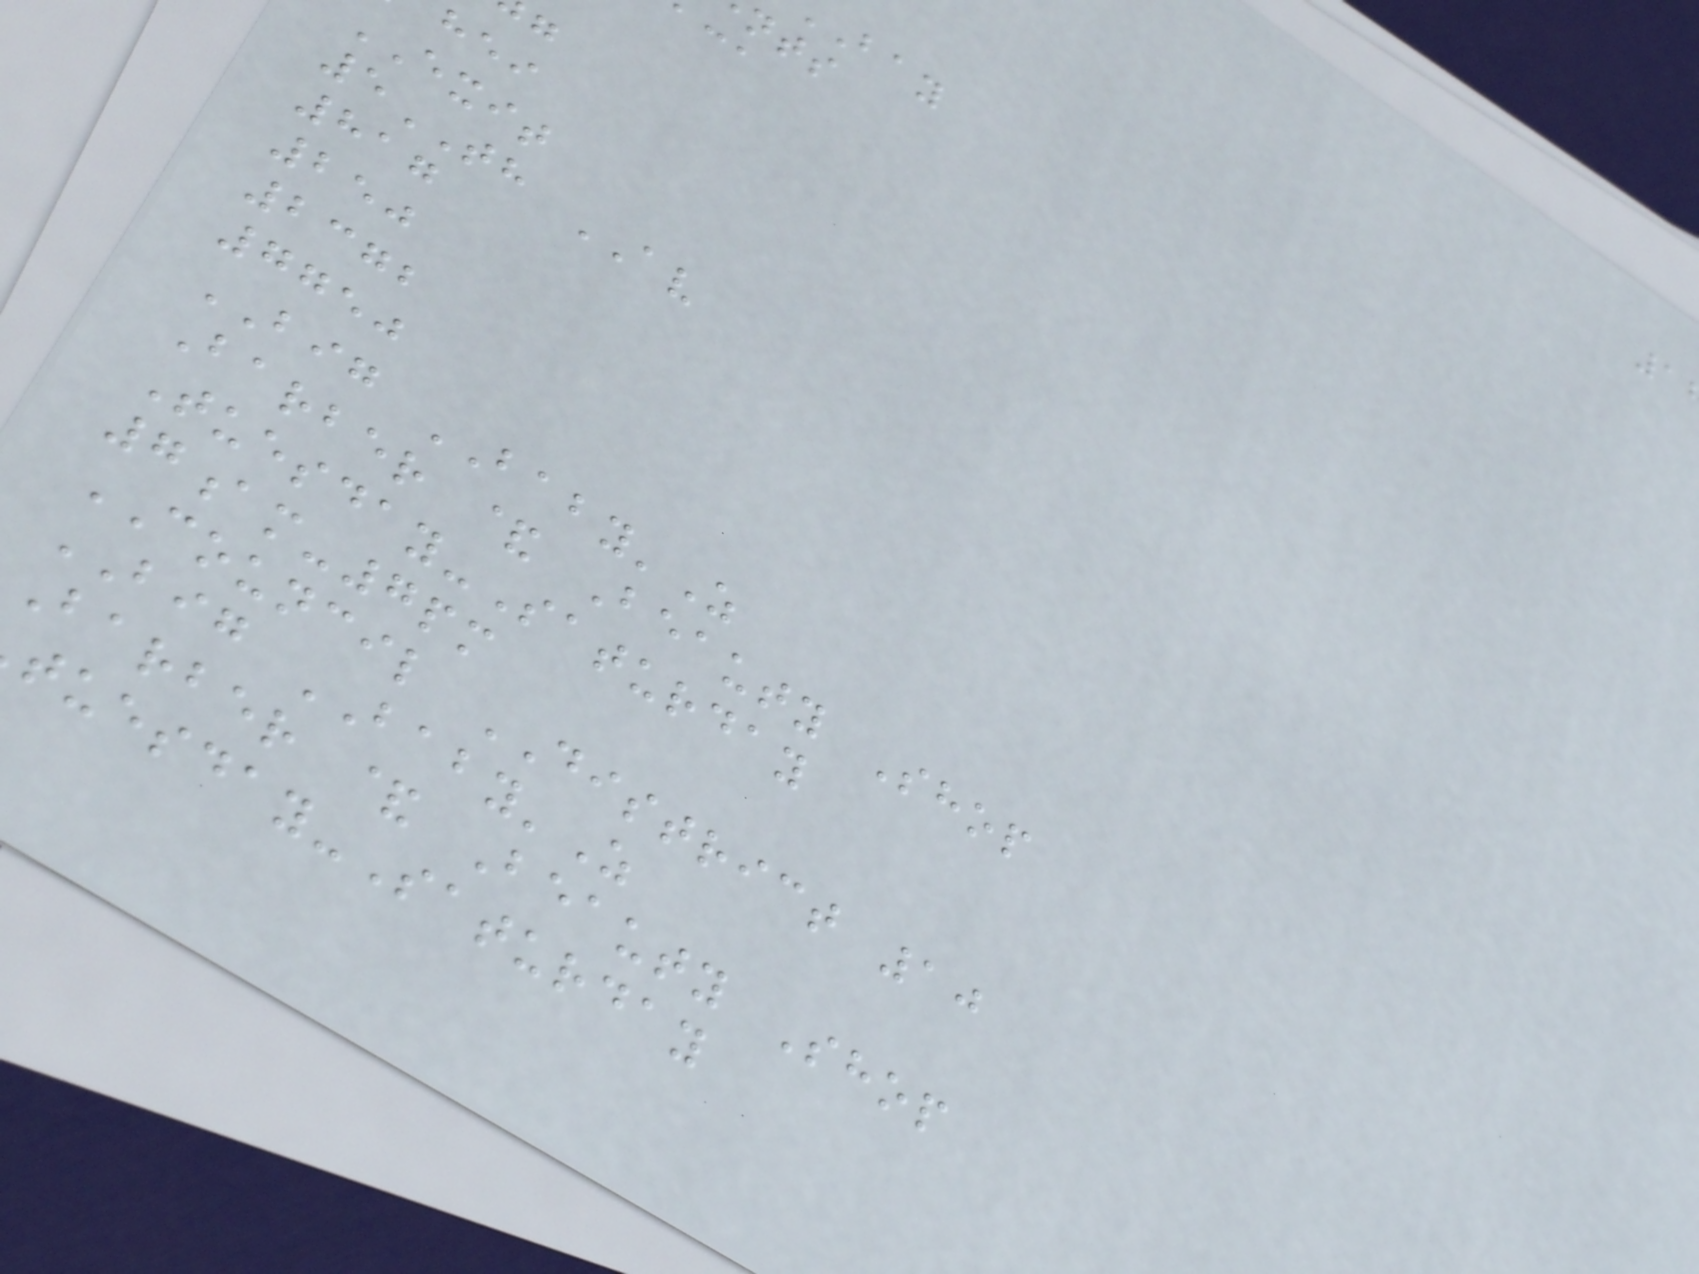EXIT
5TH AV
817
250
2372
7750
BIG BABY'Z
Barber & Beauty Shop
Tuesday-Saturday
7am-7pm
COUNCIL DISTRICT 10
BIG BABY'Z
Barber & Beauty Shop
uesday-Saturday
